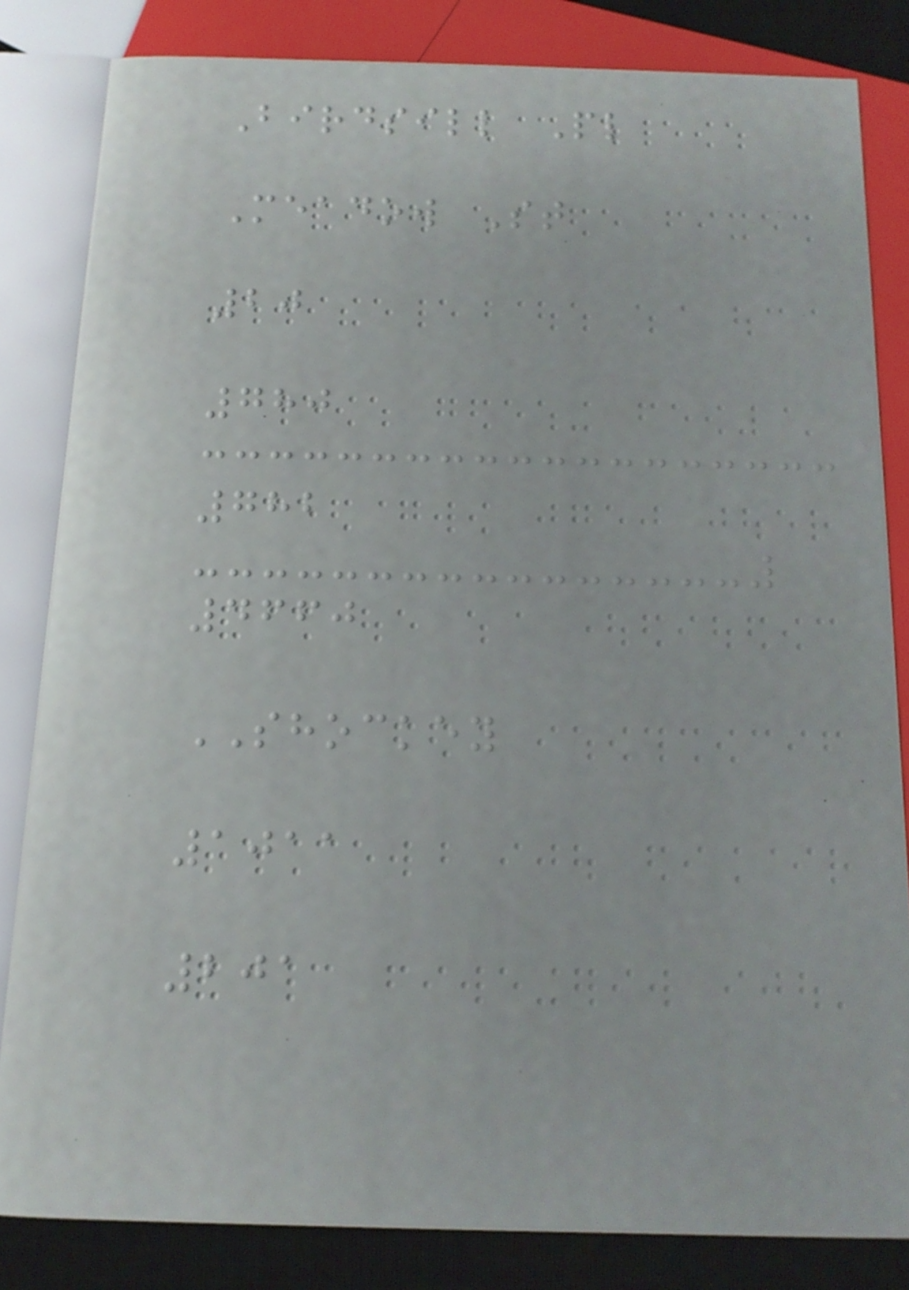Birdsill Pl
Meadow St
20
780
782
4660
SHOCKEY
1011
201
